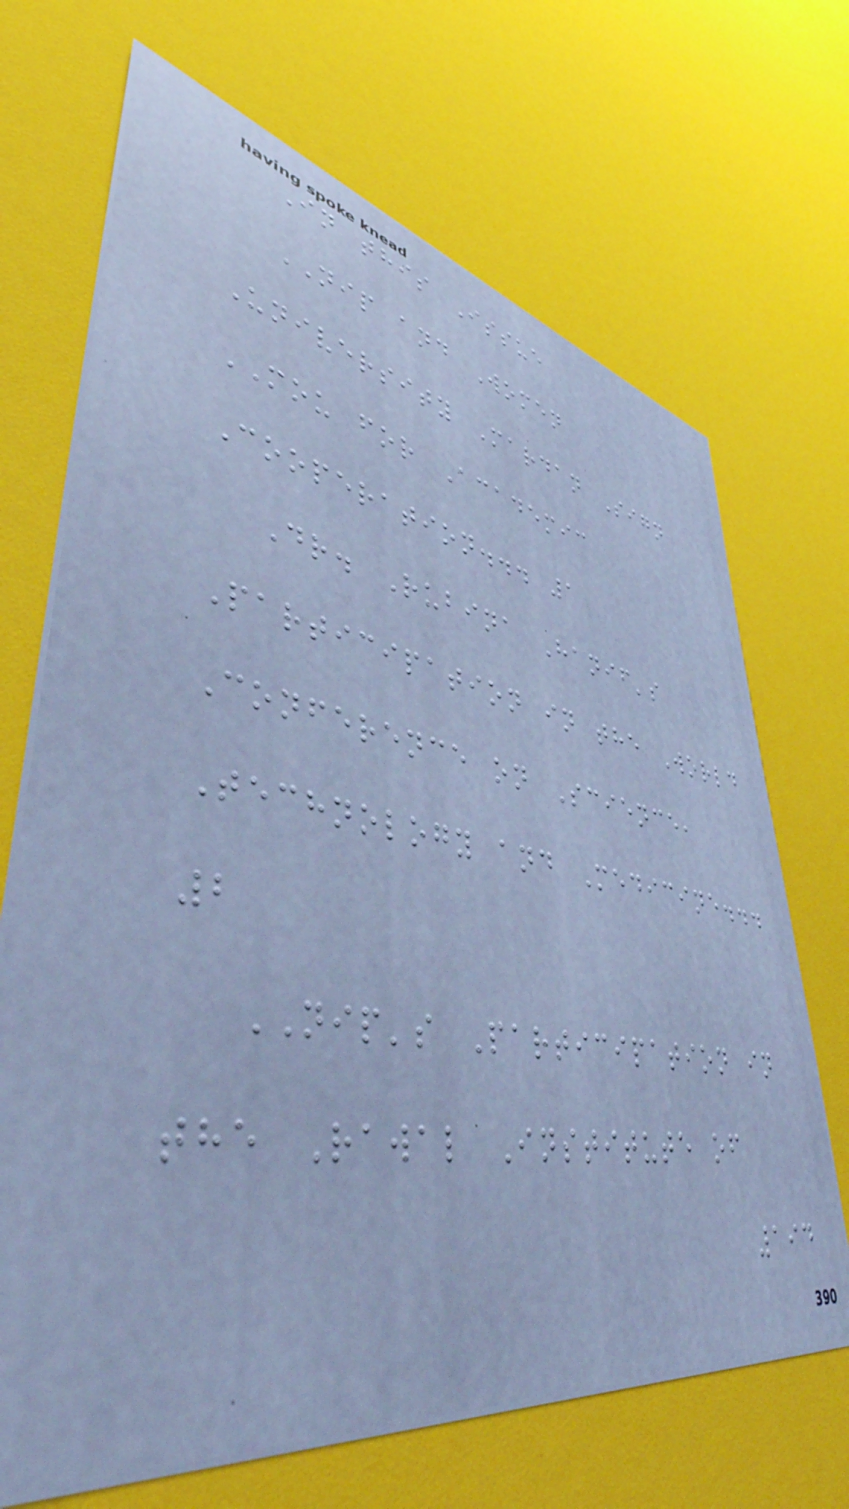In this Issue
NIP and Women
University Mardan Sign
MOU for Academic
Cooperation... 1
Dr. Rubina Hanif's
Participation in the World
Conference on Science,
Technology and Medicine...
2
NIP's Participation in
the Rawal Institute of
194
